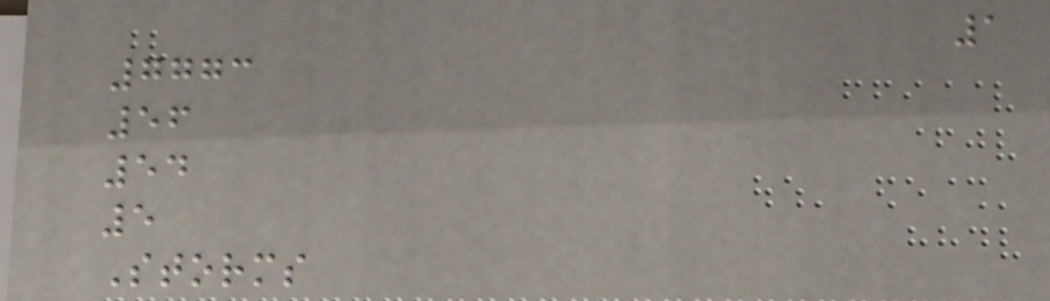1
7773
56
54
5
Storms
